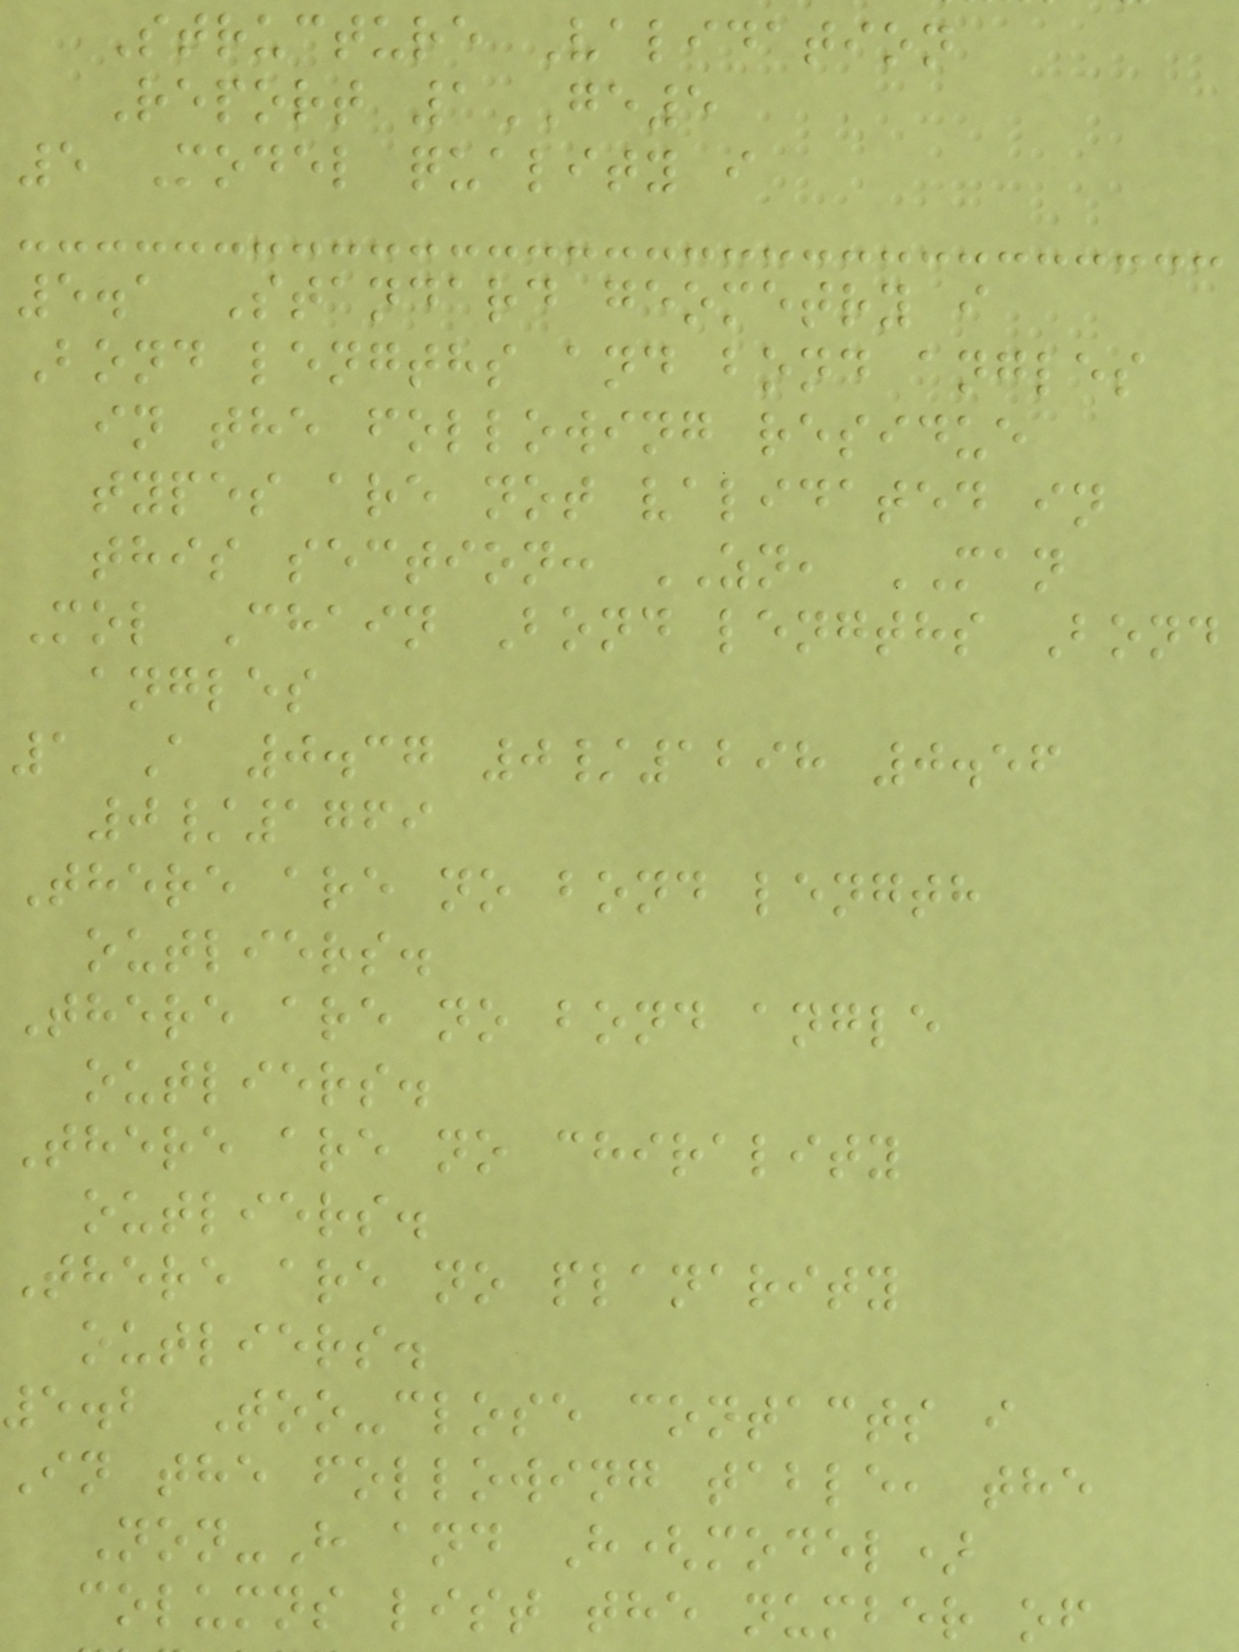Structure Validation
Report 1GE5
5 Model quality i
5.1 Standard geometry i
Bond lengths and bond angles
in the following residue
types are not validated in
this section: ZN, MAN
Mol Chain Bond lengths Bond
angles
1 A 0.37 0/1298 0.56
0/1769
There are no bond length
outliers.
There are no bond angle
outliers.
There are no chirality
outliers.
There are no planarity
outliers.
5.2 Too-close contacts i
In the following table, the
Non-H and H(model)
columns list the number of
